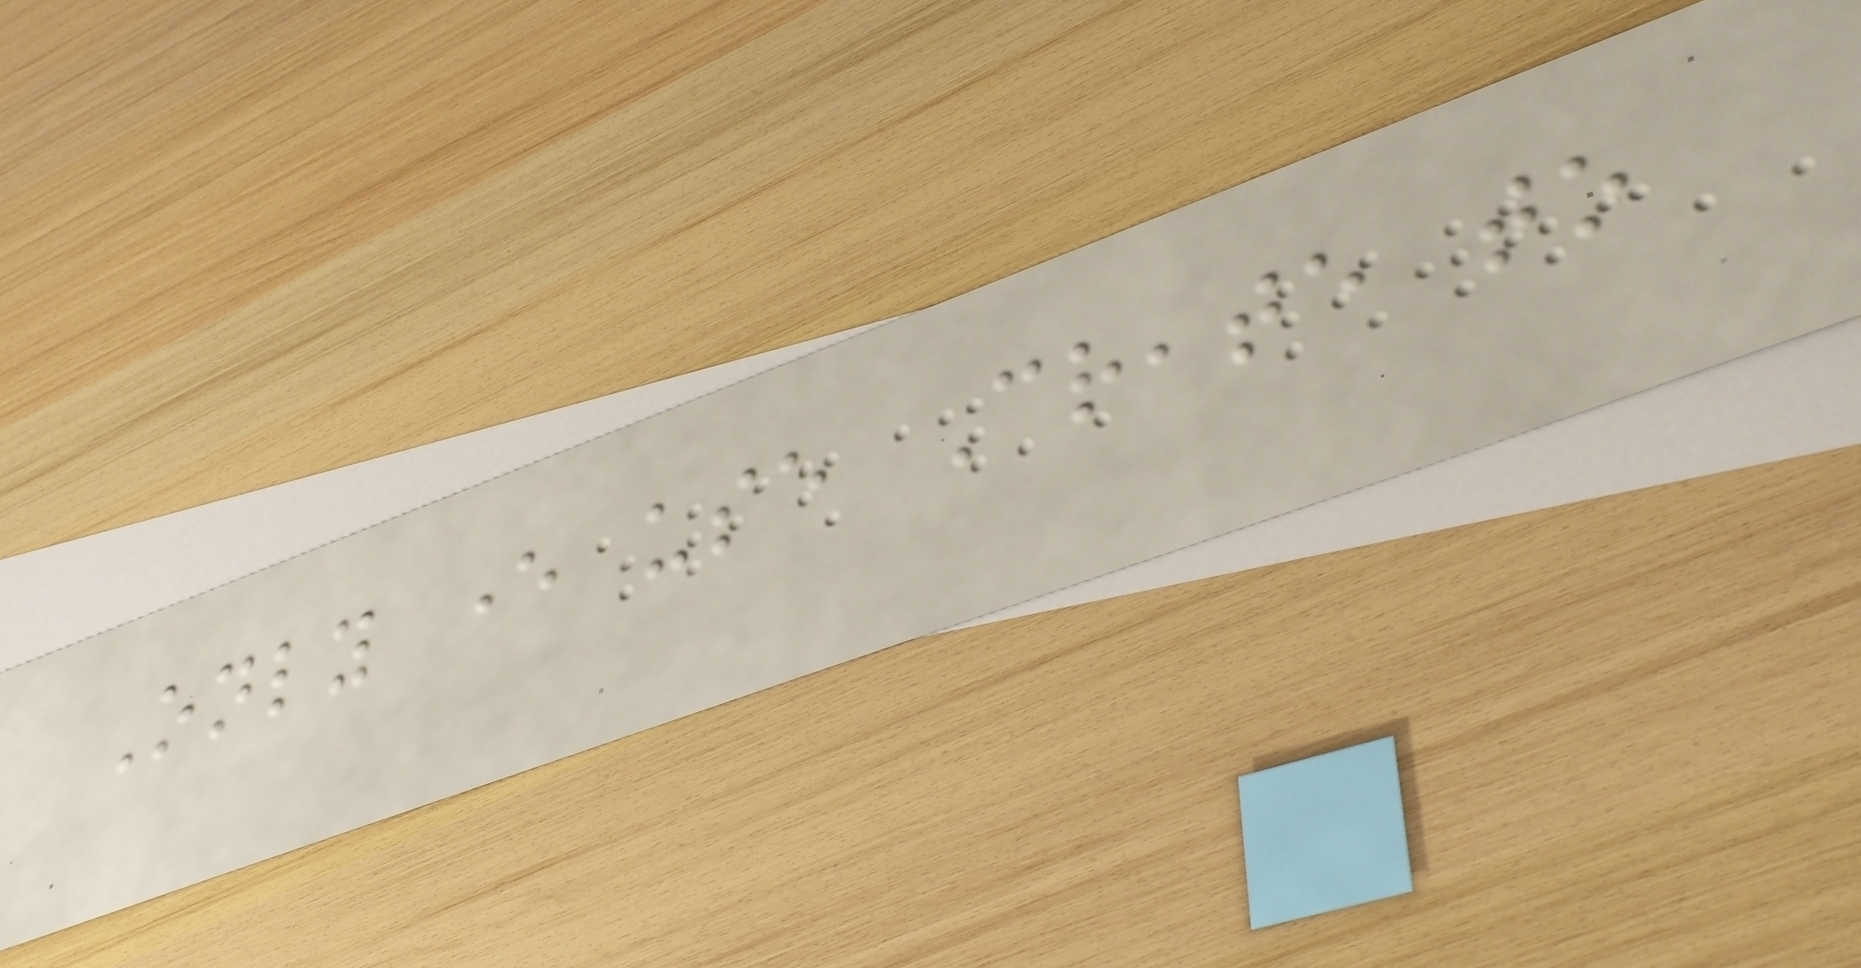Only ever use Create to
